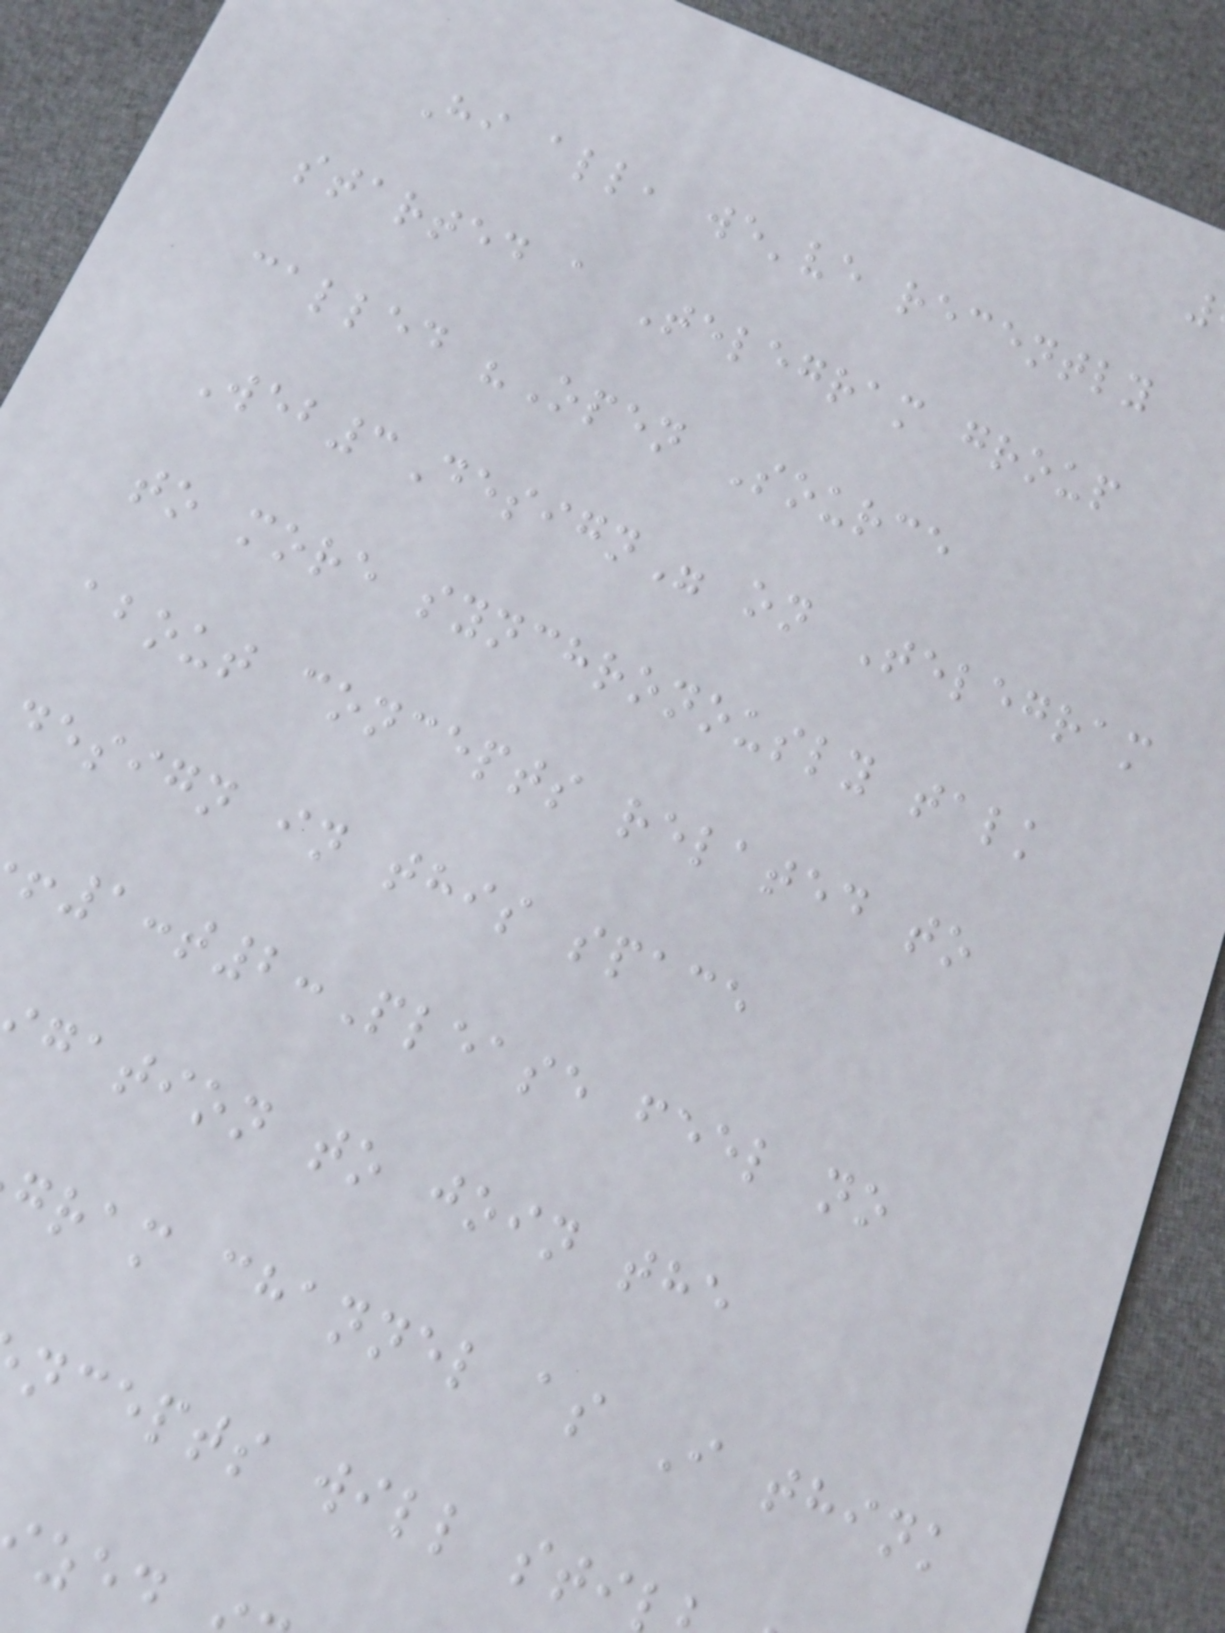Hi all, we've recently
started a Telegram group
called "Open Source
Web3Design" on Telegram
to more synchronously talk
about concepts related to
design in this space
1:t2:Please feel no
gation to join the
gram channel as I think
ncepts will sti
